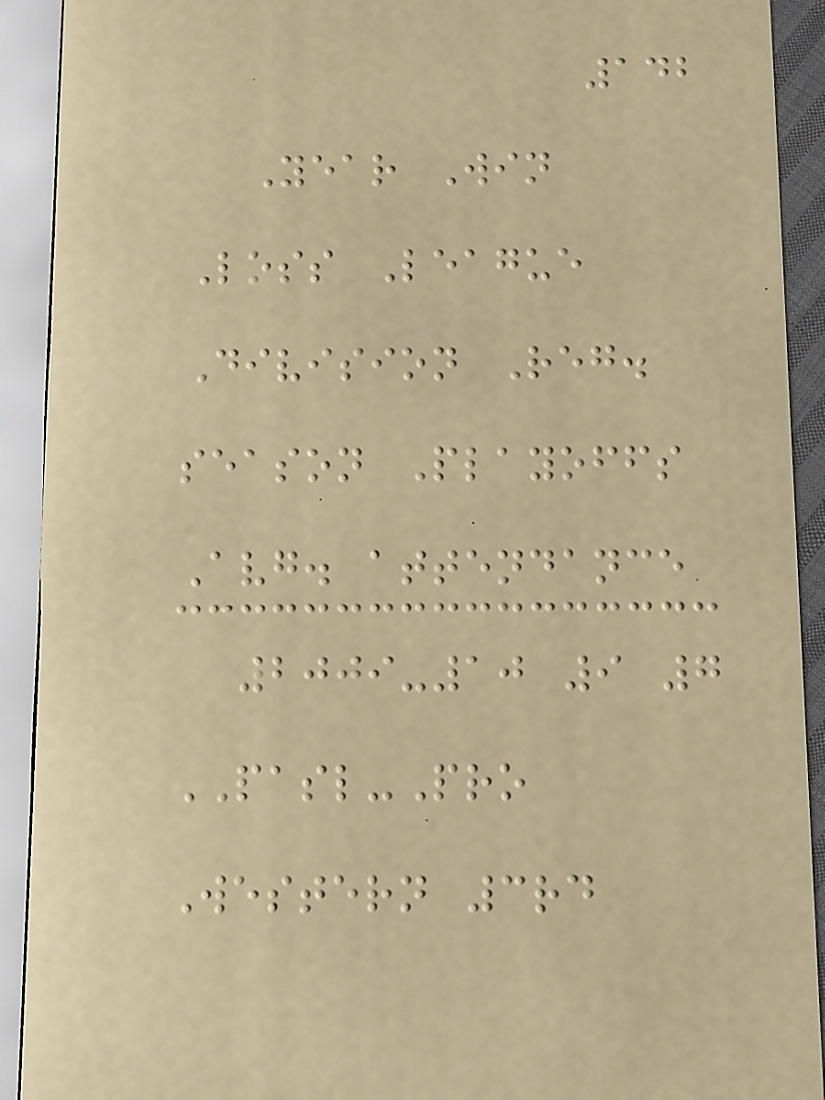142
Year Win
Loss League
Division Reg.
season Playoffs
Avg. attendance
2009-10 9 7
PASL-Pro
Western 3rd
